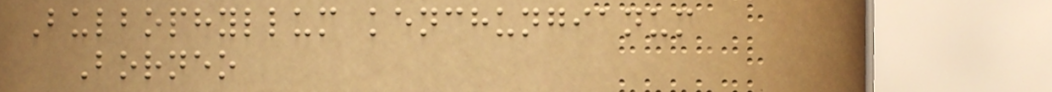Bulbophyllum kenchungianum
Borneo
